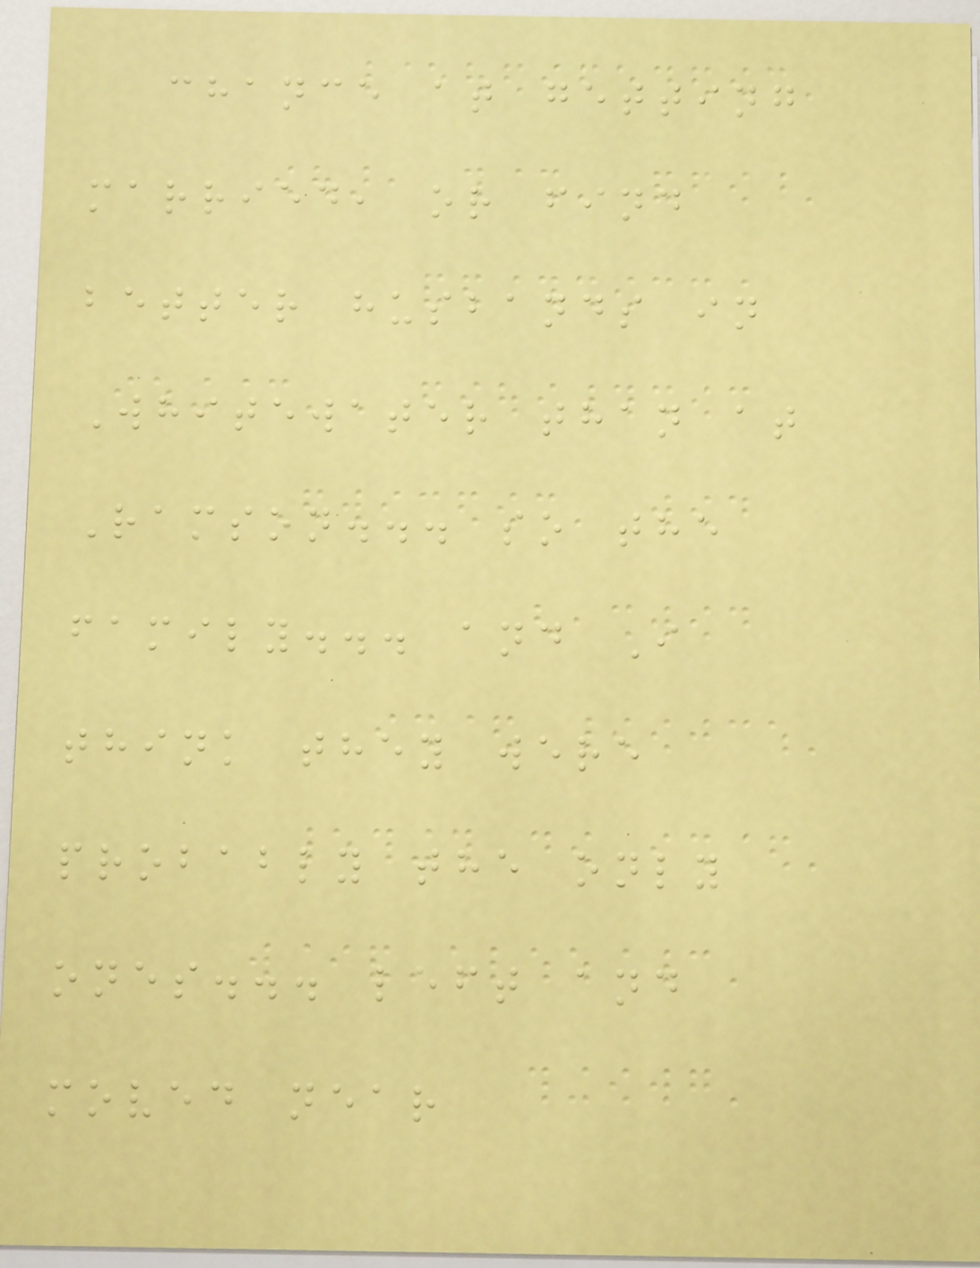chance at getting
married, or find
better husbands in
Whitewater than at
Ramson... so the
family... and I
think they were
probably the only
ones... left and
moved near
